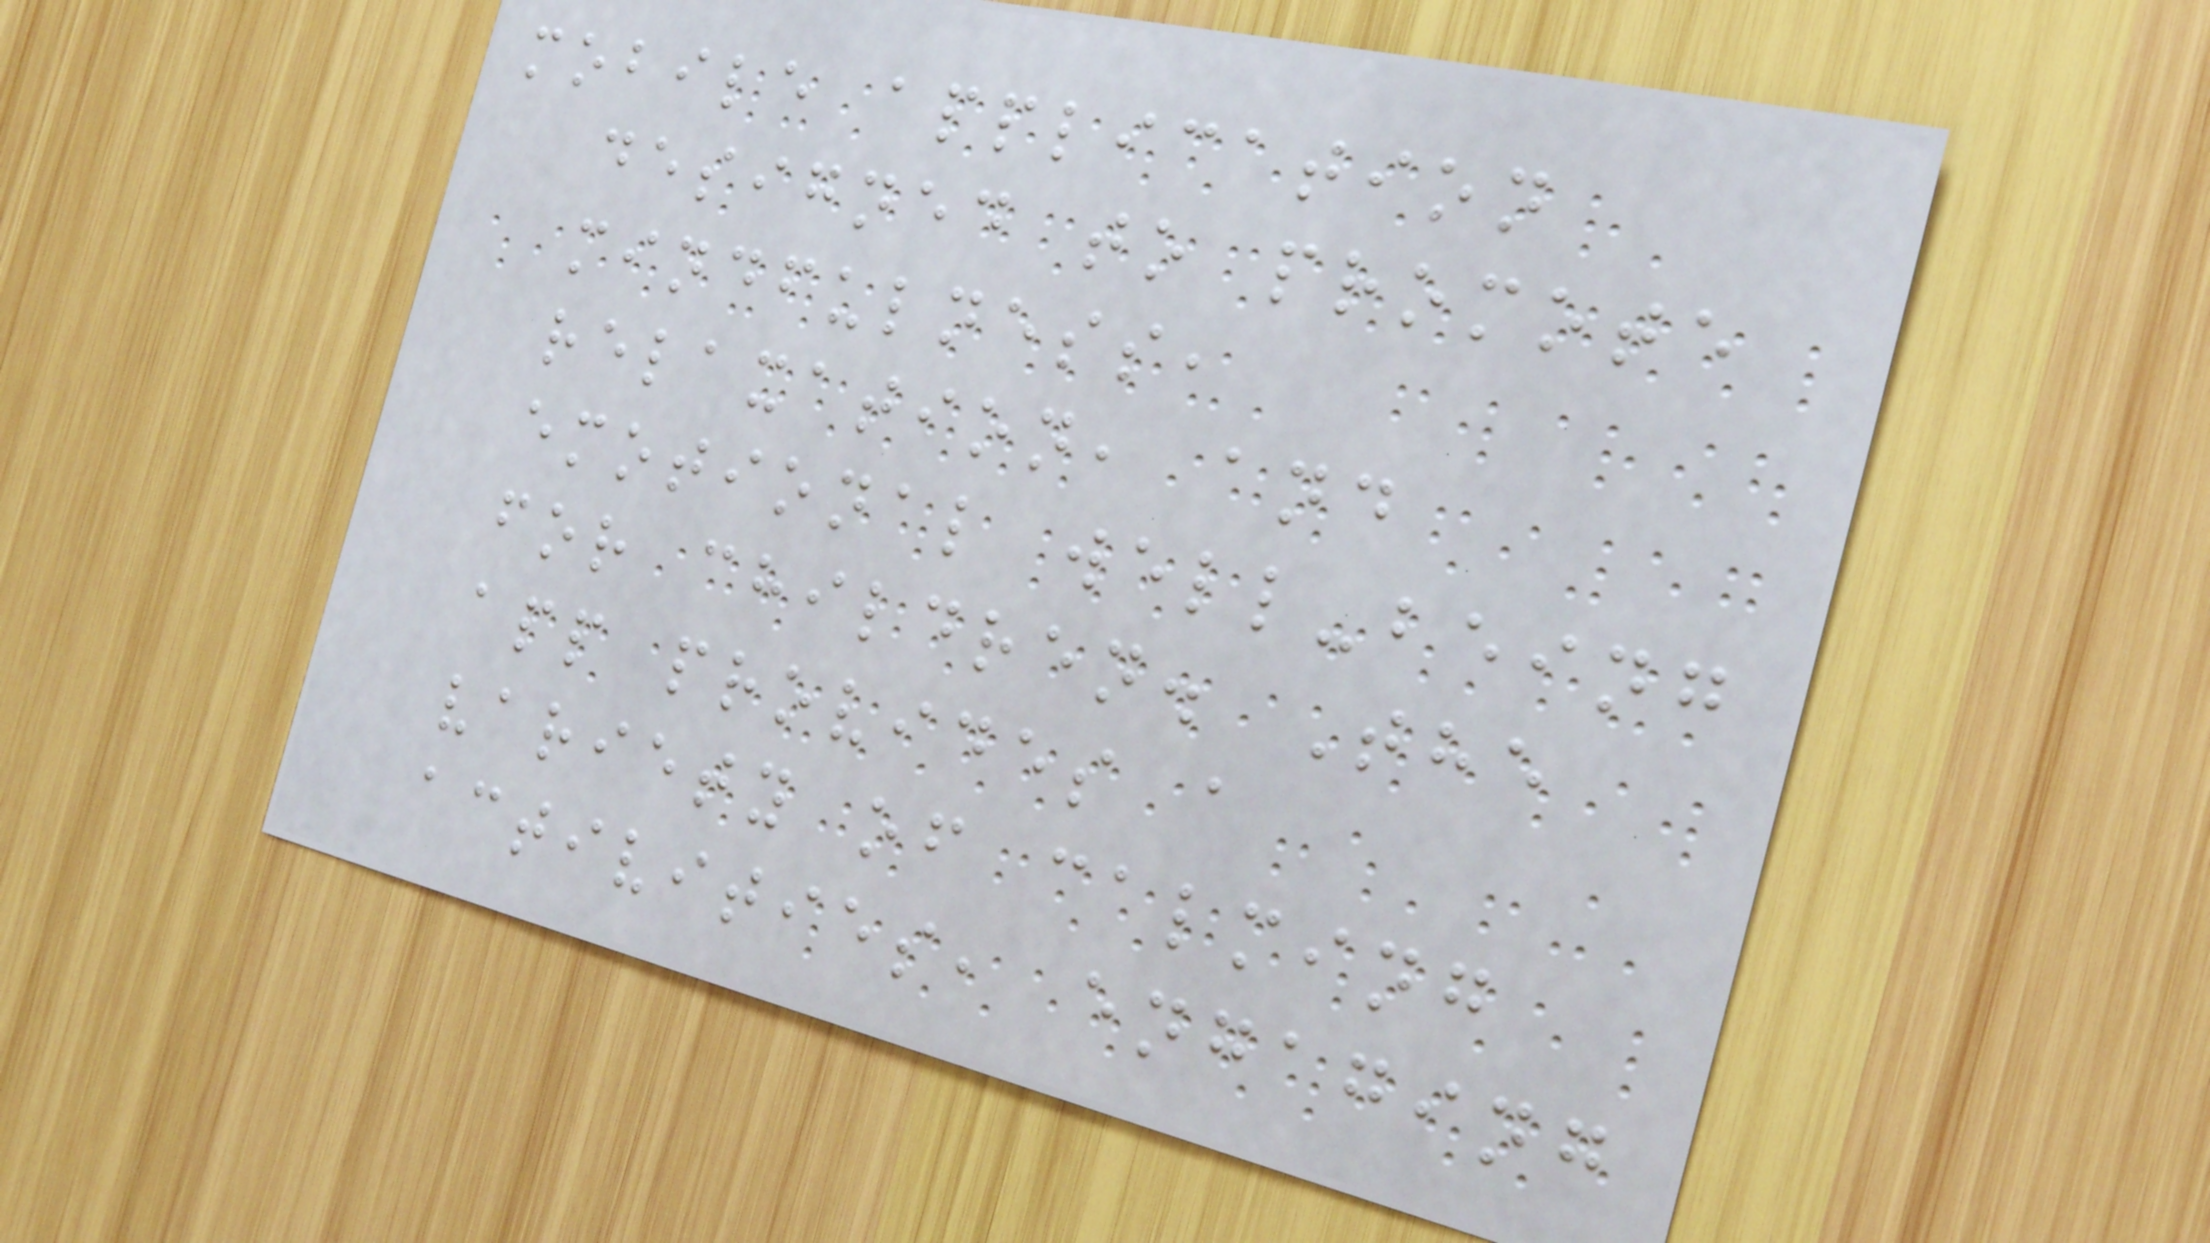mobile application
designed to promote
mindfulness,
relaxation, and
emotional well-being
for children. The
app provides a
variety of calming
activities, engaging
